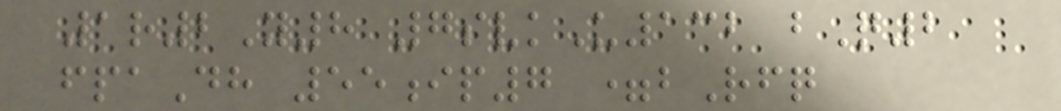1r2Y8 7svkU132 bQ2
fpaDh 55ip7 =bRfq
